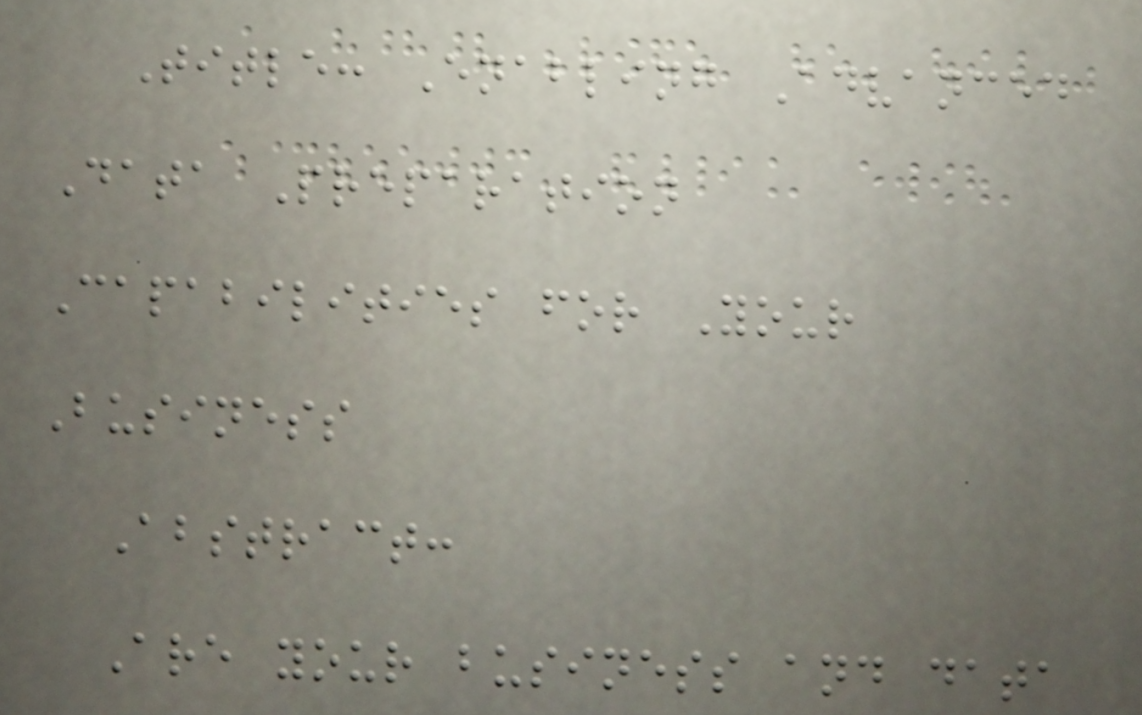Title: Enabling Advanced
Data Preparation
Capabilities for Your
Business
Abstract:
Are your business and data
